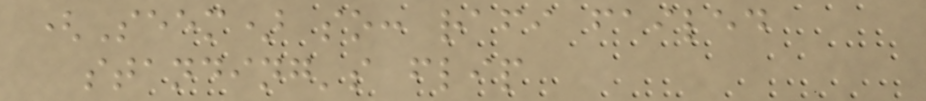(Seem) so: rafi failed
standing's flip
